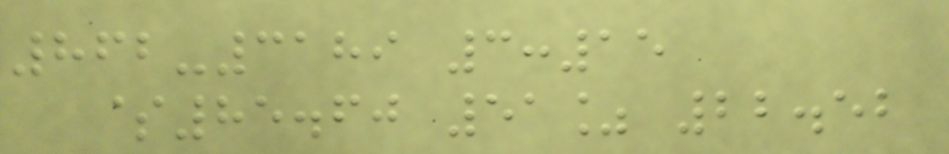862-3189 3:15
$85.60 51% 22.52
